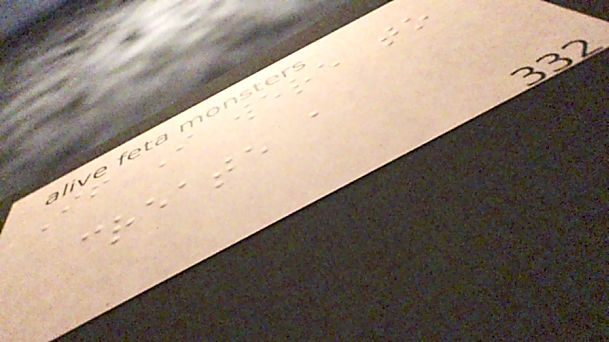If I were to
create a
